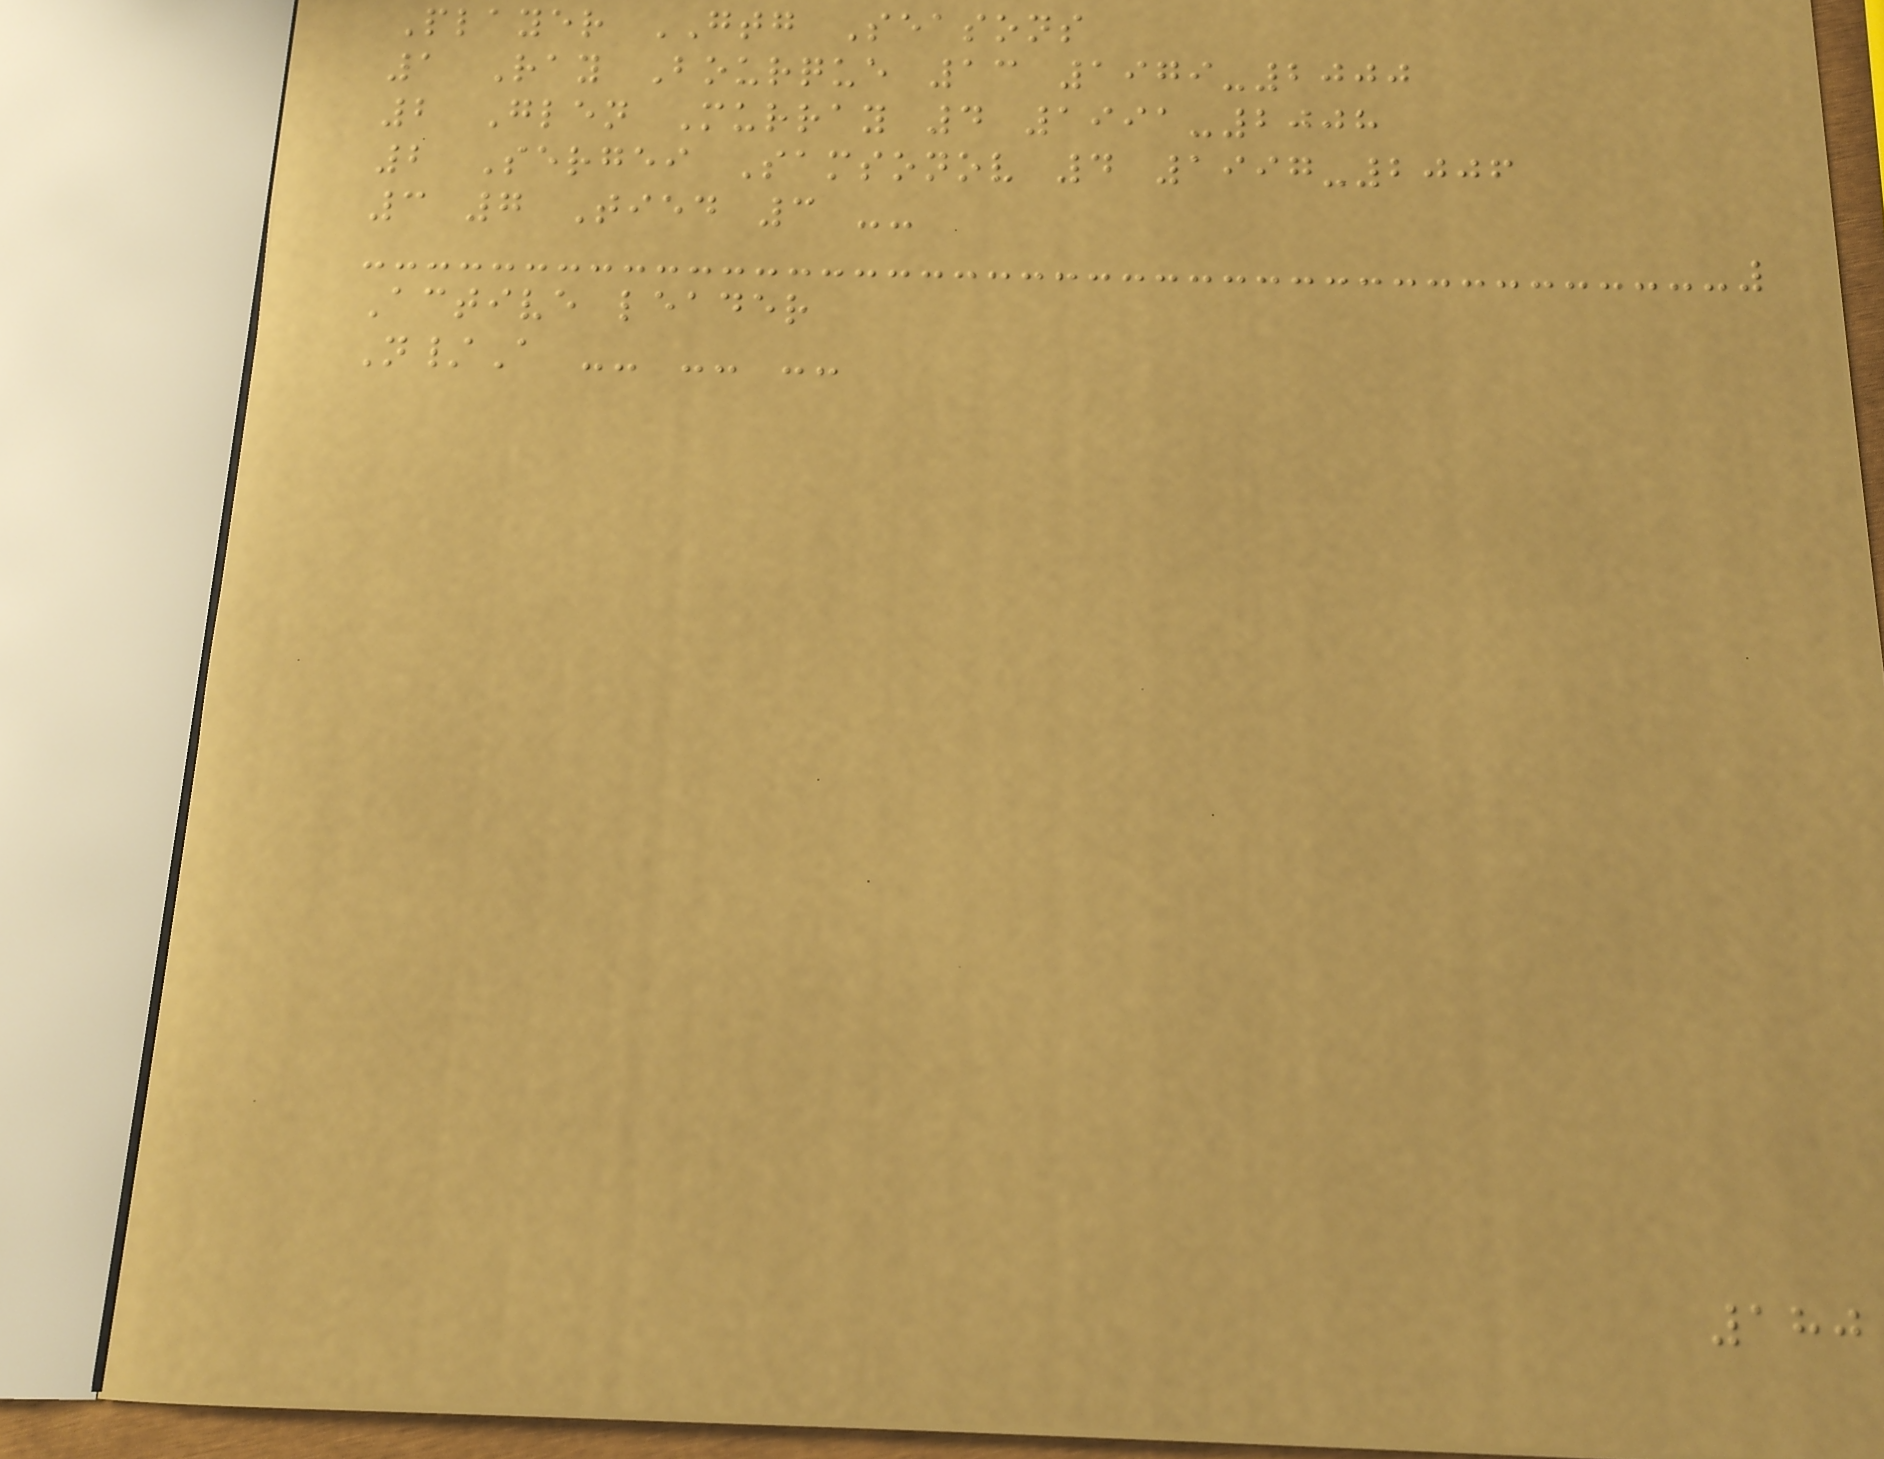Player GTG Seasons
1 Ray Bourque 13 1979-2000
2 Glen Murray 4 1991-2008
2 Sergei Samsonov 4 1997-2006
3 7 Tied 3 --
Active leader
N/A -- -- --
180
